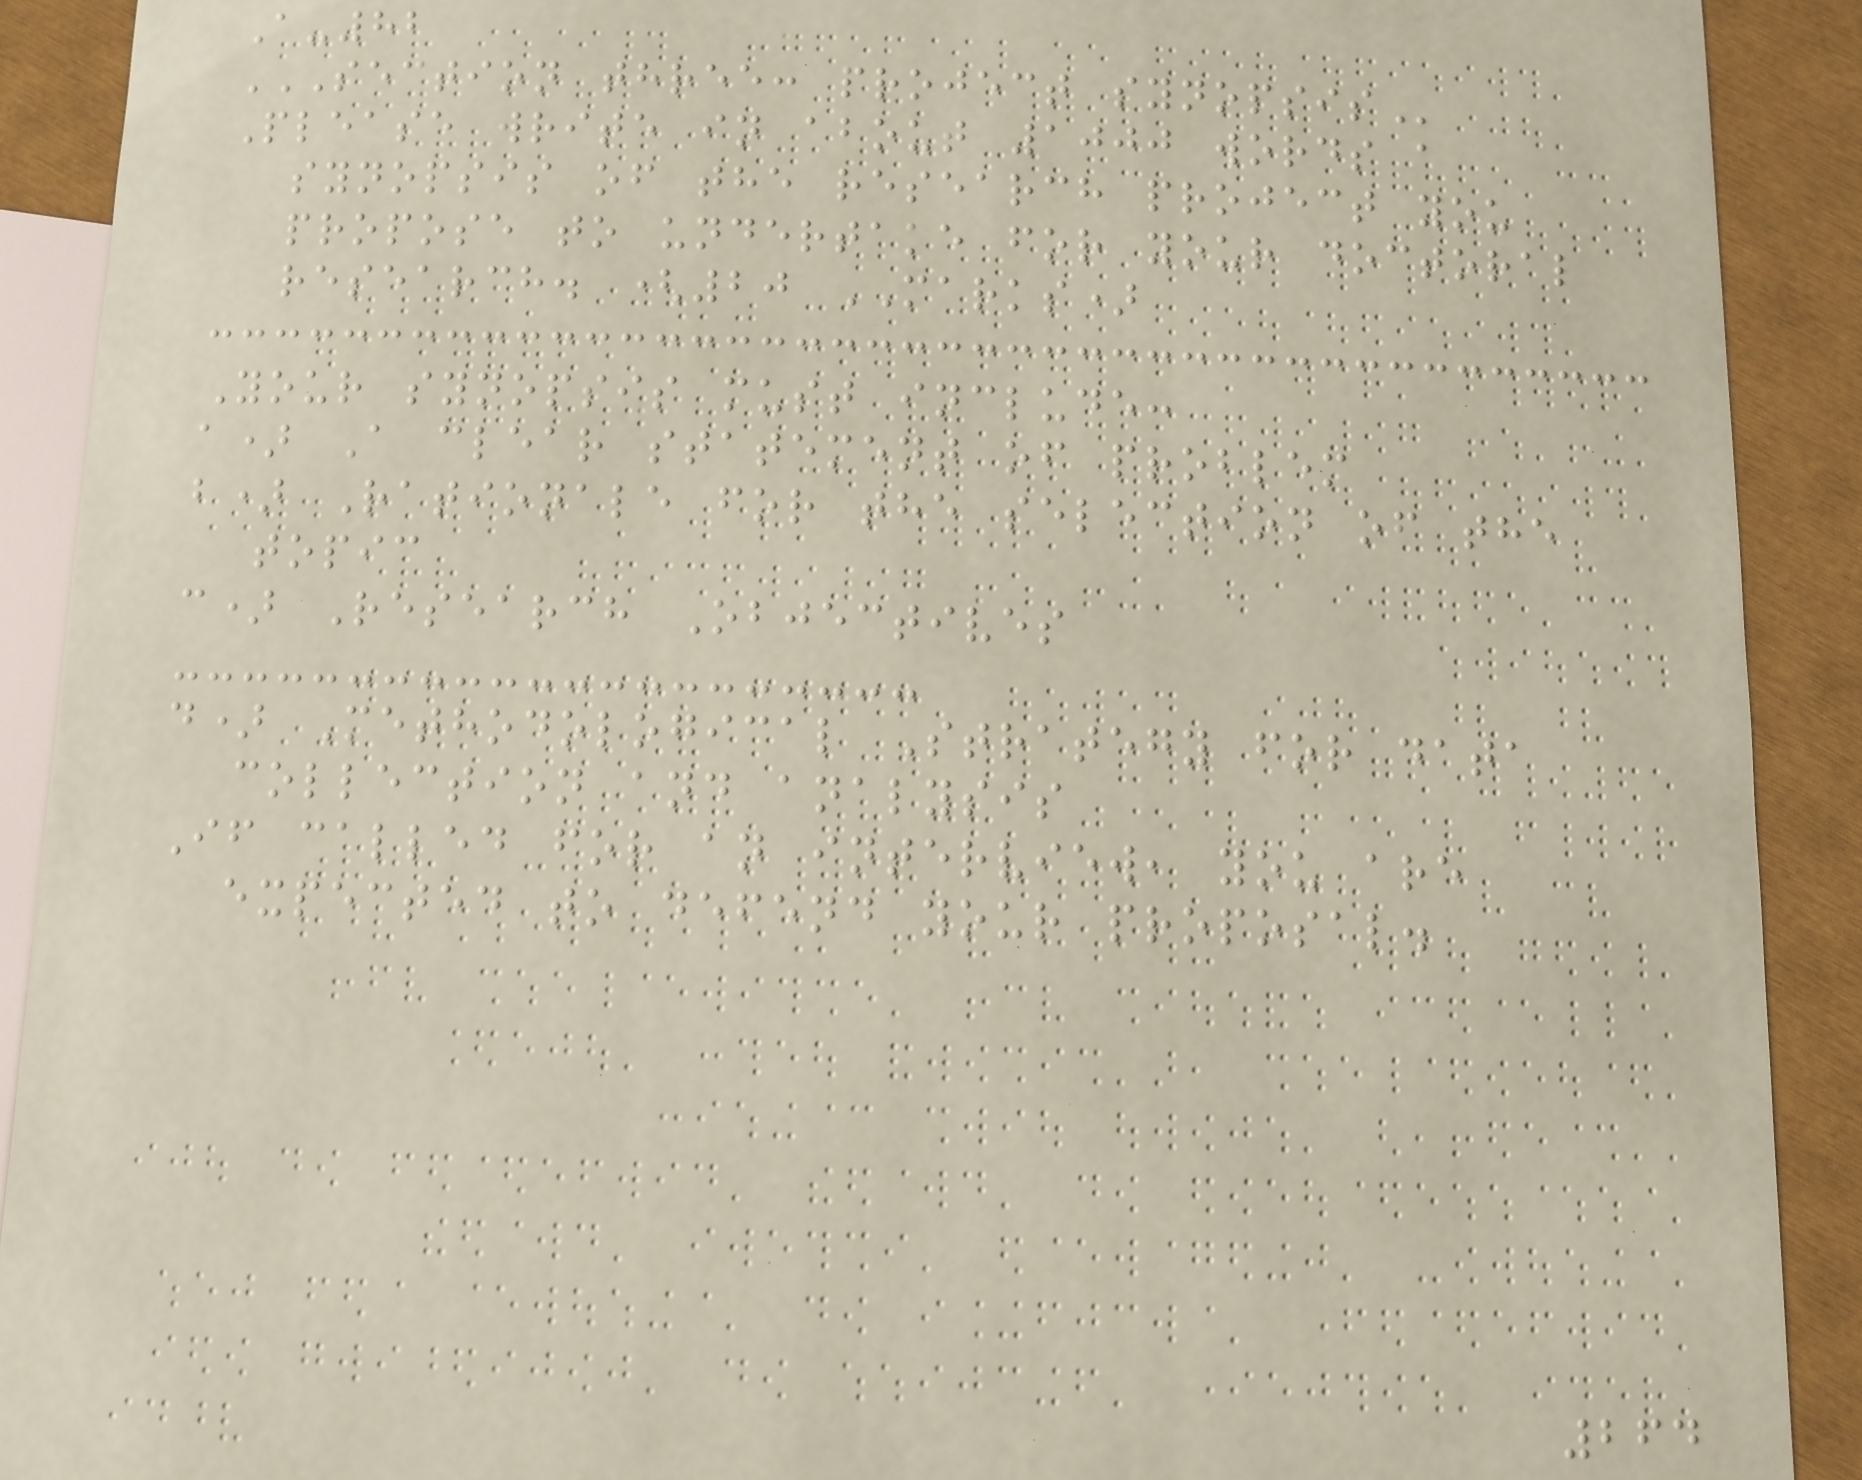A-82
SECTION THREE: PROJECT SYNOPSIS
Please write in about 1000 words a
synopsis of the research project you
propose to undertake for your doctoral
research. (20 MARKS)
Your synopsis must include:
a) A clear statement of problem
b) Rationale for the selection of the
topic
c) Research Objectives
d) Methodological Strategy for data
collection and analysis
If called for an interview, you are
expected to defend your proposal.
264
